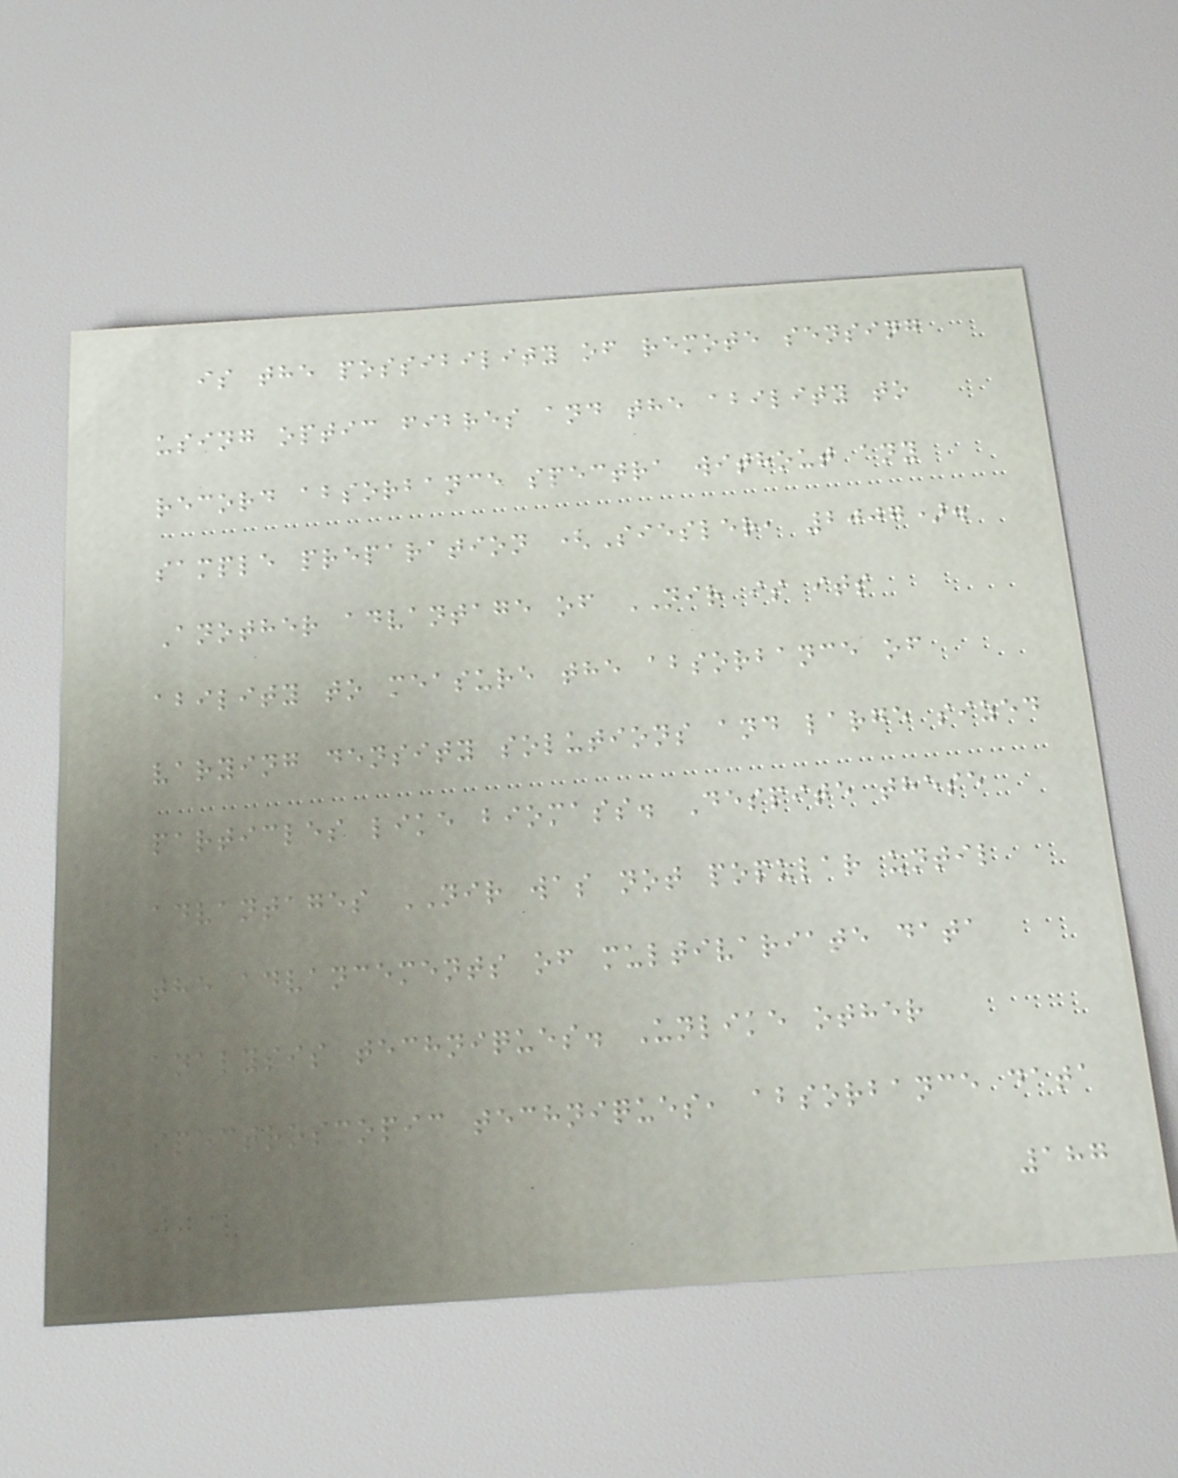is the possibility of remote sensing
using optic fibres and the ability to
record absorbance spectra without any
sample preparation (Siesler, 2007).
Another advantage of NIR is its
ability to measure the absorbance of
varying density solutions and large sized
particles like biomass. Despite these
advantages NIR was not popular until
the advancements of multivariate data
analysis techniques. Unlike other
spectroscopic techniques, absorbance data
187
